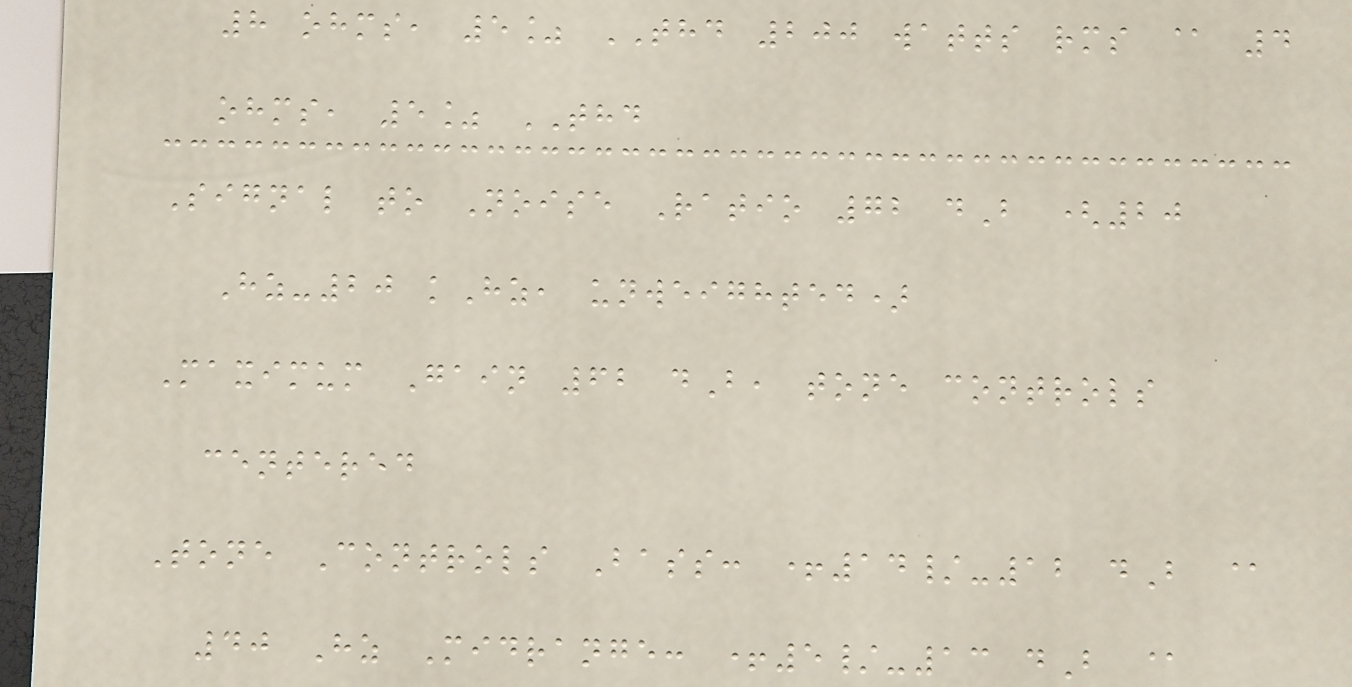8 ohms, 5% THD 200 watts rms @ 4
ohms, 5% THD
Signal to Noise Ratio 72 dB (20
Hz-20 kHz, unweighted)
Maximum Gain 62 dB, tone controls
centered
Tone Controls Bass: +14/-12 dB @
40 Hz Midrange: +5/-13 dB @
